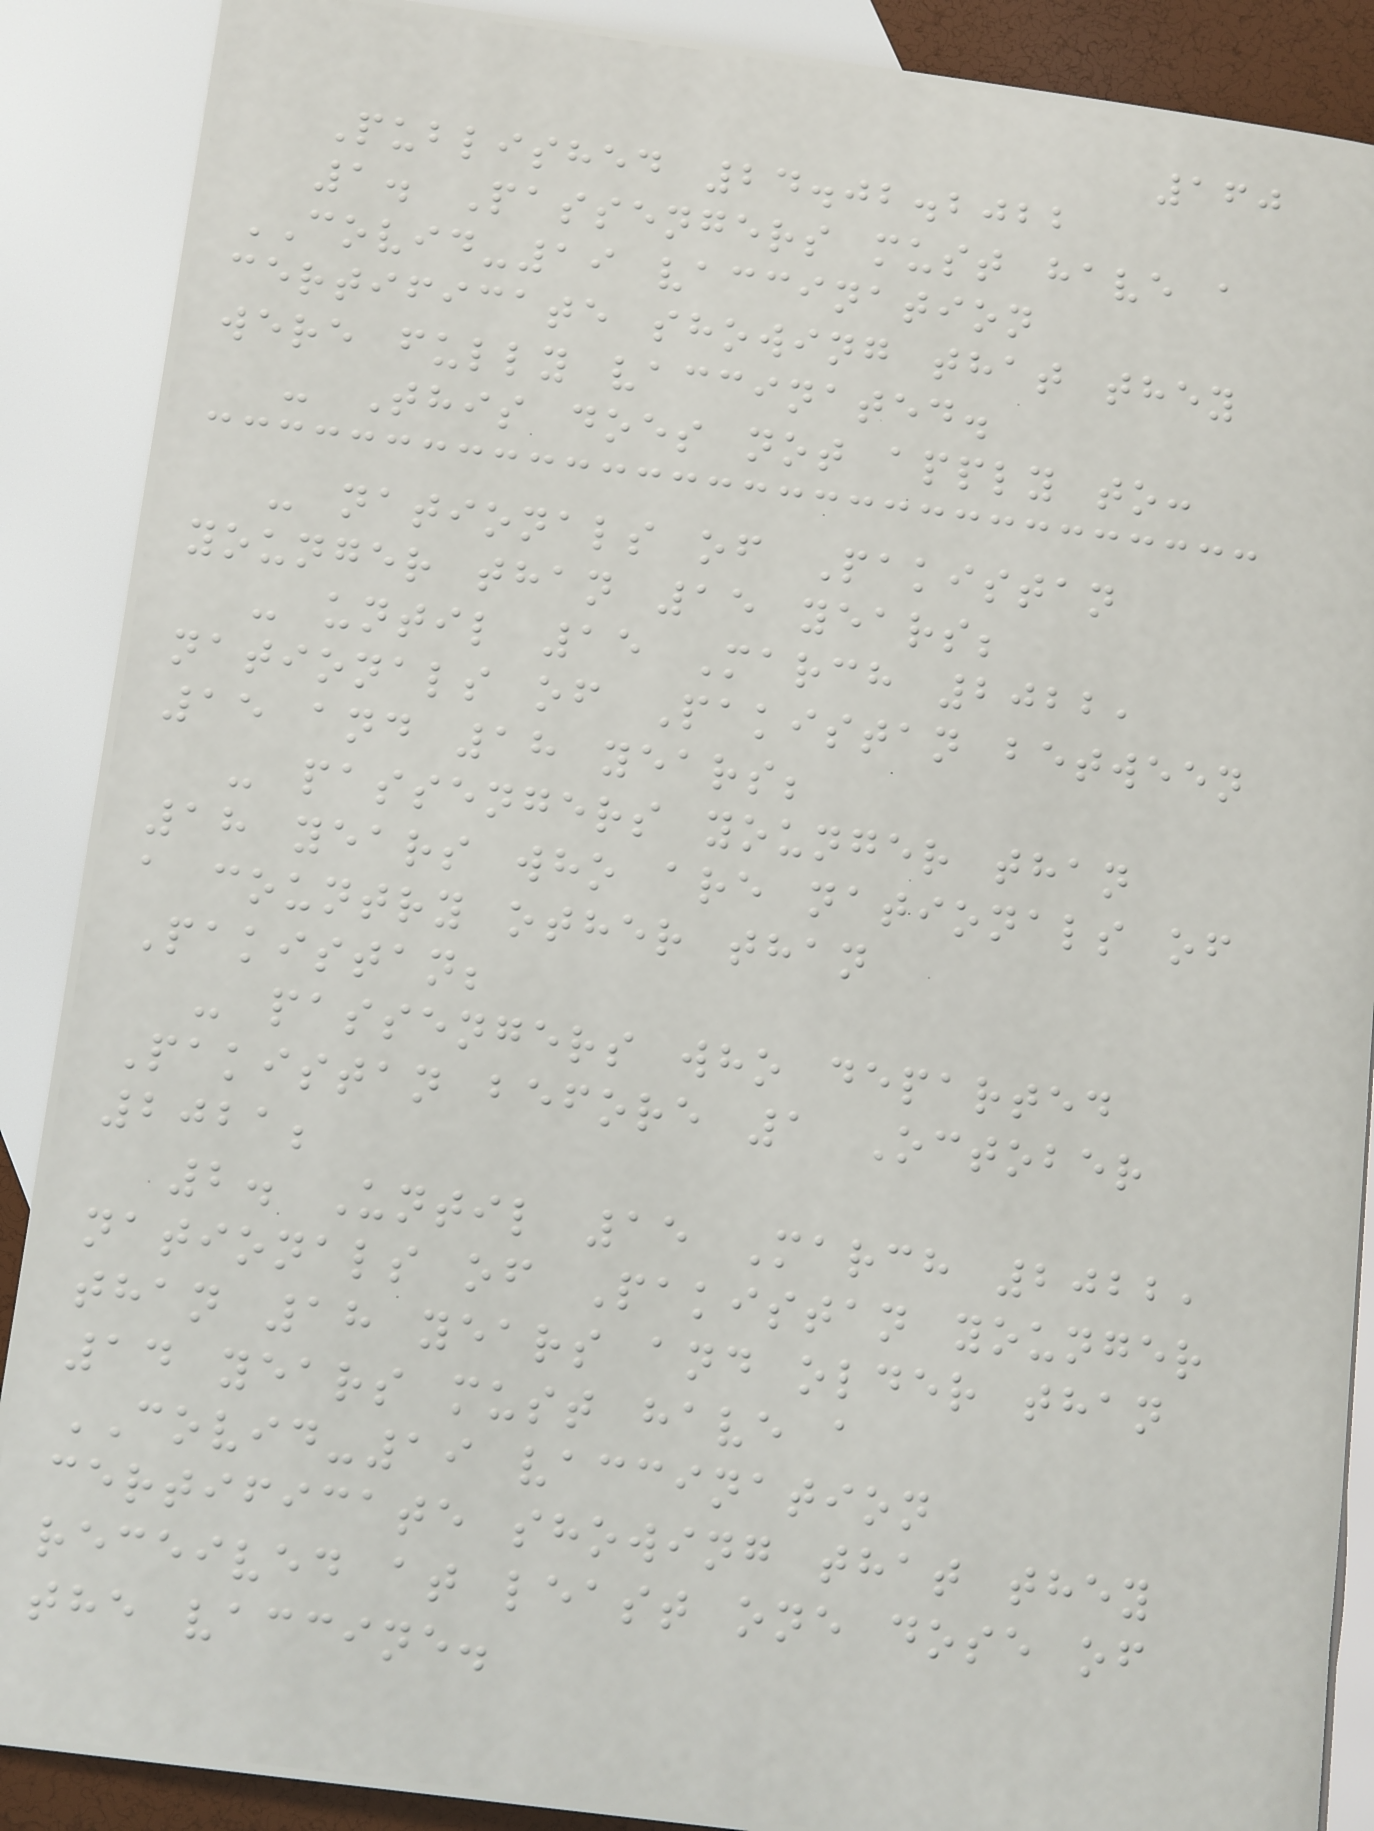160
Published 24.02.2022
1. Passengers must have a
COVID-19 vaccination
certificate showing that they
were fully vaccinated.
- This does not apply to:
- nationals of Pakistan
younger than 15 years;
- until 15 March 2022,
nationals of Pakistan between
15 and 18 years;
- passengers younger than
18 years who are nationals of
a country other than
Pakistan;
- passengers who departed
Pakistan before 1 October
2021;
2. Until 15 March 2022,
nationals of Pakistan younger
than 18 years and older than
14 years must have a
COVID-19 vaccination
certificate showing that they
received at least one dose of
the vaccine.
